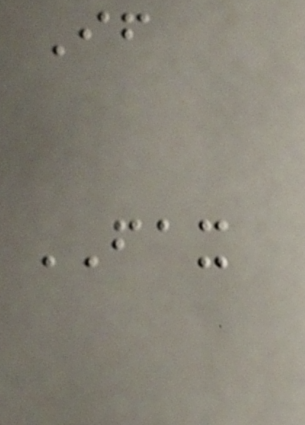If
FAX
